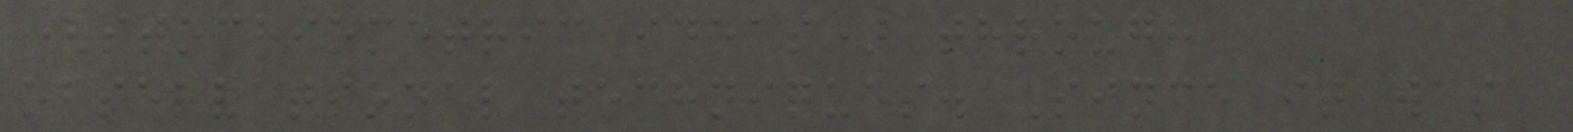(stochiometric ideas) through
observational techniques. Since it was
